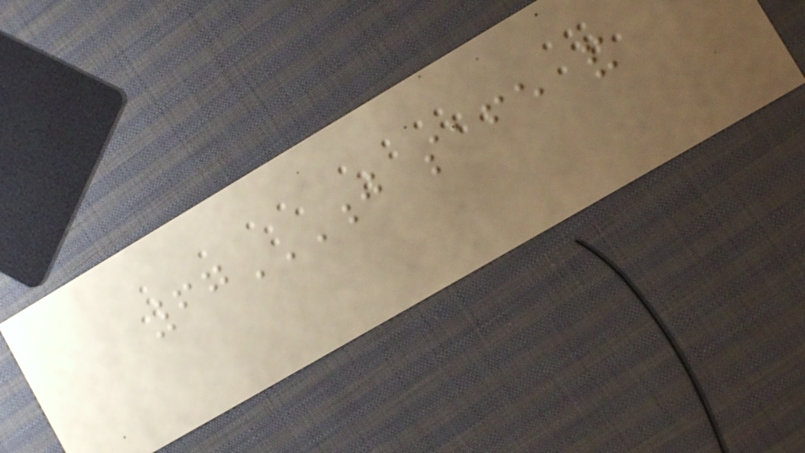67J SAFE AND
